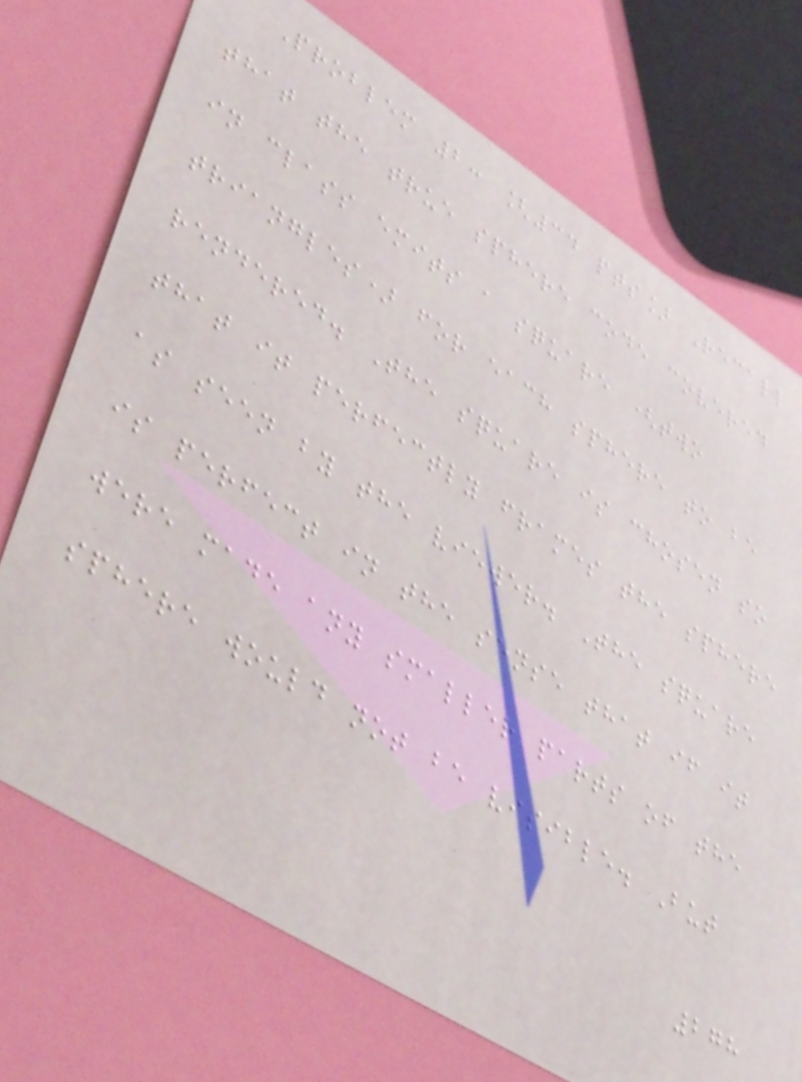Problem 2: [34 pts] Recall
that the true sphere code covered
in class emits a square (two
triangles) for each sphere to be
rendered. The square is chosen so
that it perfectly frames the sphere
as seen by the viewer. The square
is perfect in the sense that if it
were made any smaller parts of the
sphere would not be visible. But
278
